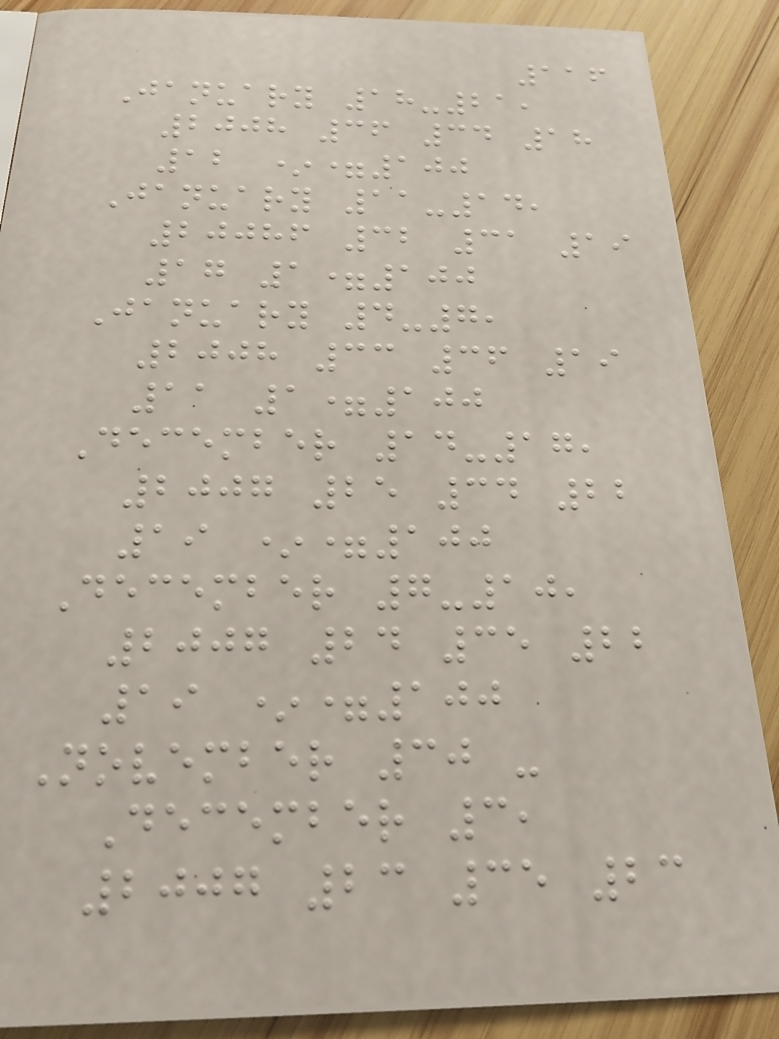116
January 18-21,
2008 36 34 18
12 *=100
January 11-14,
20086 32 31 19
17 1=100
January 4-7,
2008 33 36 19
11 1=100
December 14-17,
2007 25 34 22
19 *=100
December 7-10,
2007 24 35 22
19 *=100
November 30 -
December 3,
2007 23 35 23
